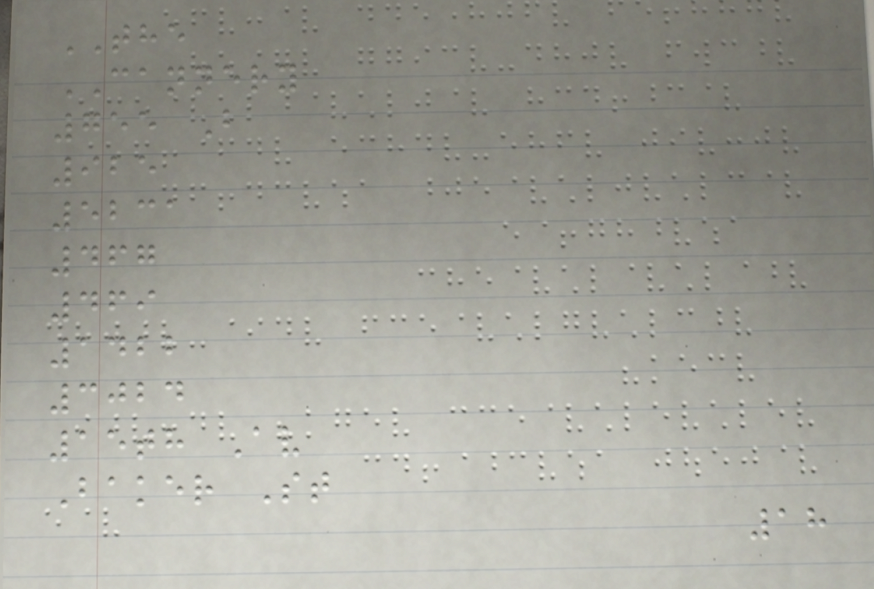THE
CANNERY
755 B
925
5231
467
469
1422
3024
15th Av
Baker St
18
